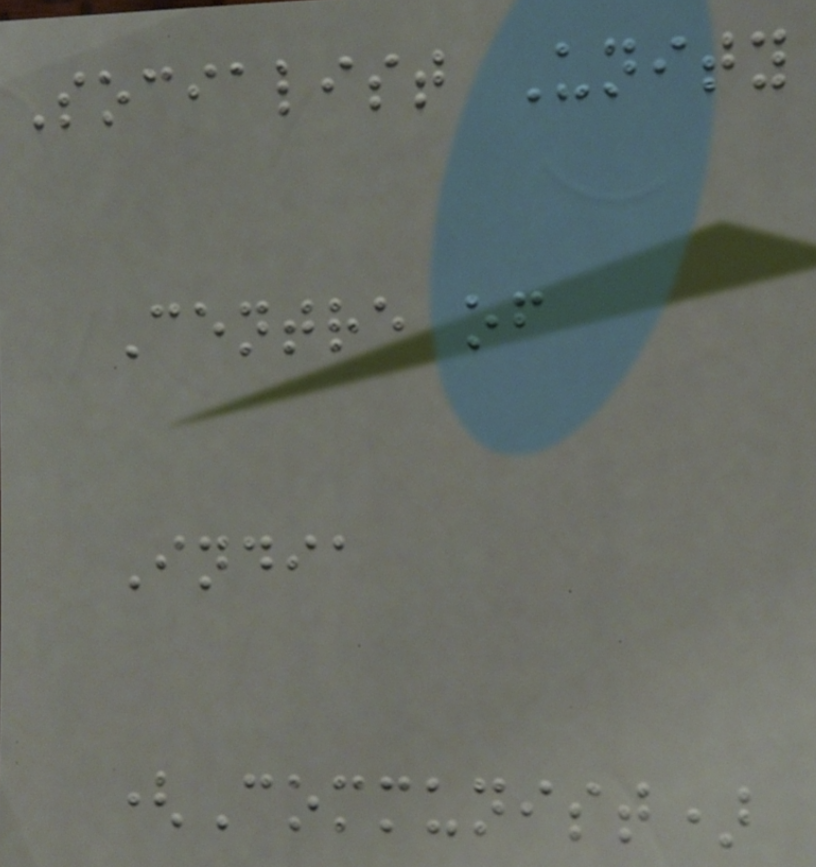Socialist Unity
Centre of
India
(Communist)
